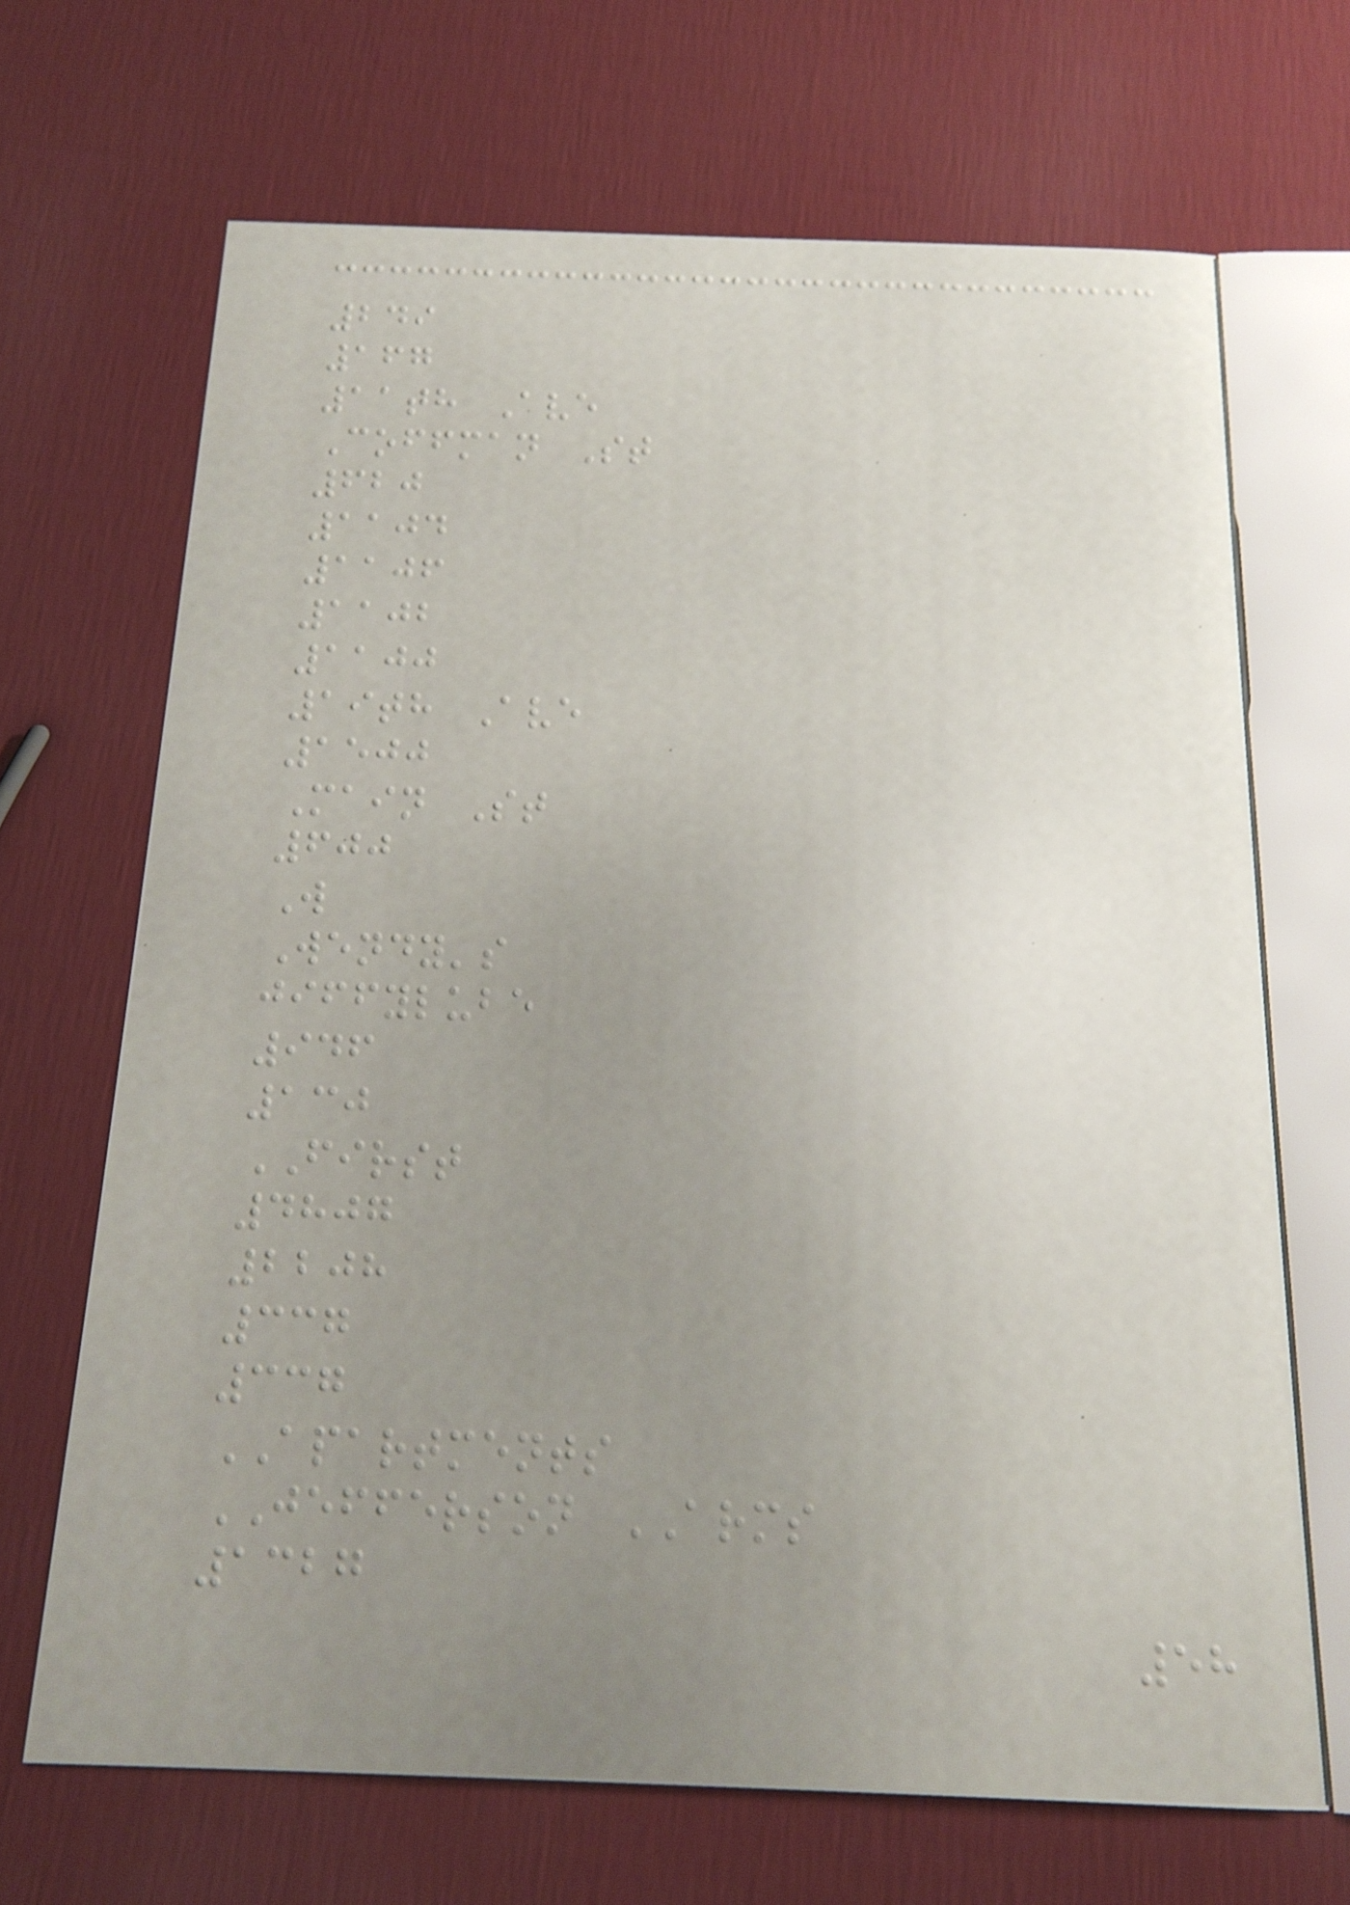249
167
11th Ave
Coffman St
620
1104
1106
1102
1100
19th Ave
1500
Main St
600
W
Wendy's
jiffylube
946
130
FIRST
4807
2208
337
337
APARTMENTS
JEFFERSON ARMS
1327
58
